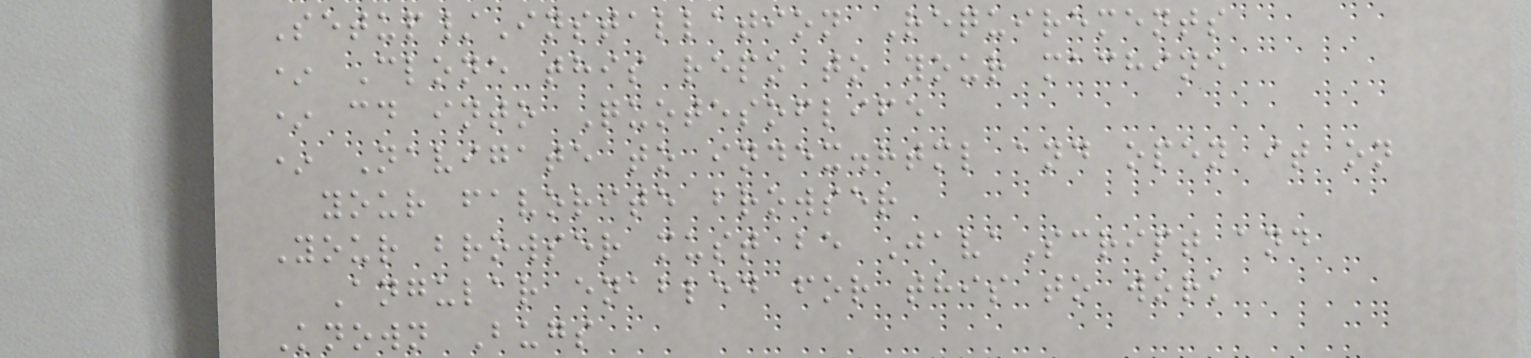Setup/Installation Requirements
* Clone this repo to your machine
* cd into Quotesoflife
* Navigate to index.html and open it on
your favorite browser
Your browser must be JavaScript and
Angular enabled for this to work
Known Bugs
